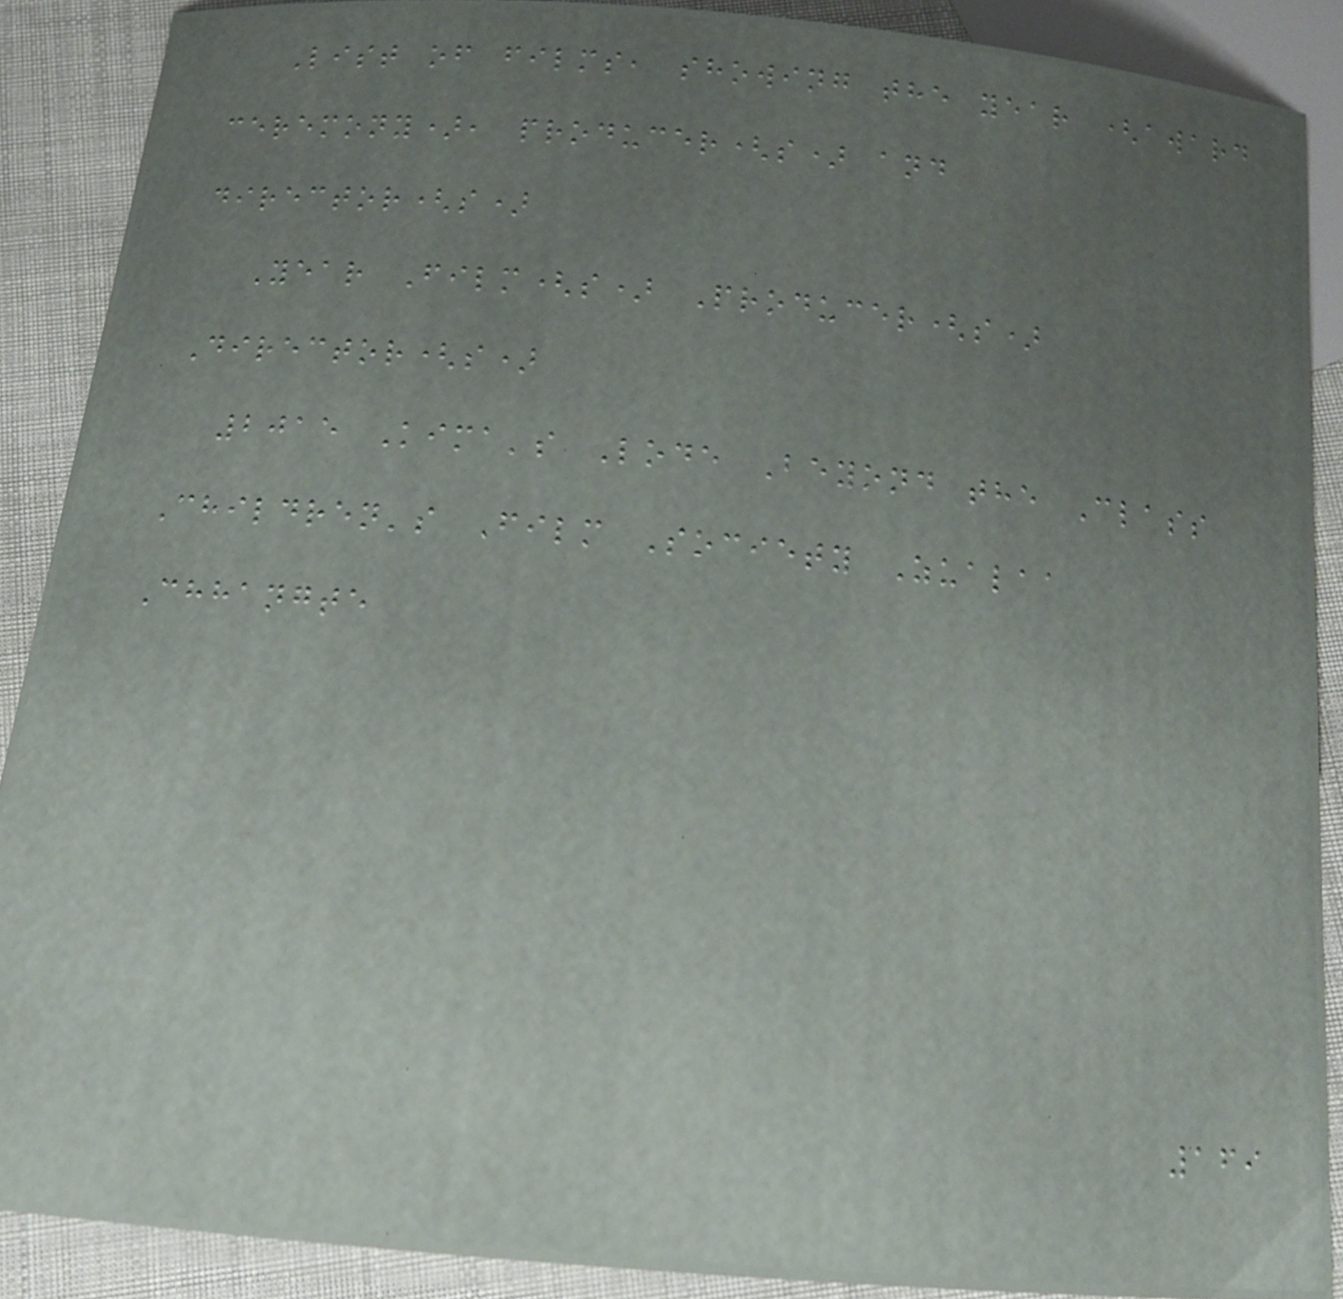List of films, showing the year (award
ceremony), producer(s) and
director(s)
Year Film(s) Producer(s)
Director(s)
2015 Kima's Lode Beyond the Class
Children's Film Society Zualaa
Chhangte
169
